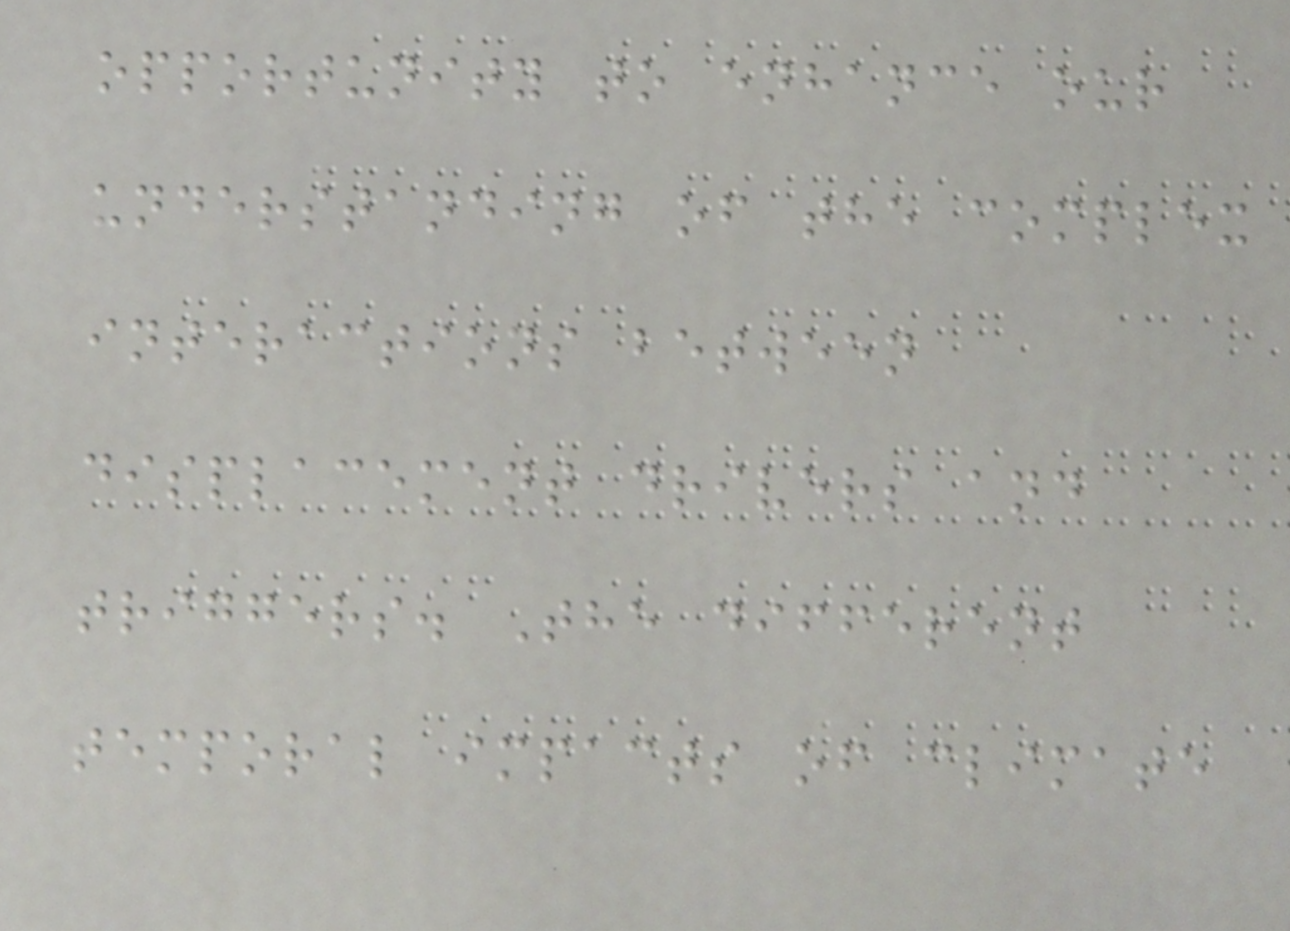opportunity to enhance our
understanding of the complex
interactions between
displacement drivers and
triggers. The different
temporal impacts of climate
